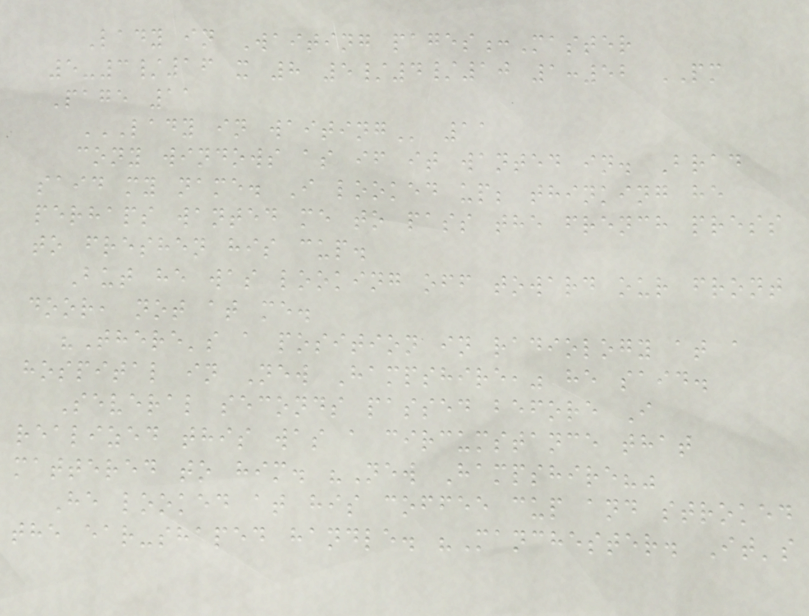Lady in Waiting pages:Master
5-3/16 x 8 5/4/10 1:52 PM
Page 11
LADY IN WAITING 11
cony windows as if it wanted in. Brad
said my name. I looked up; thinking he
perhaps wanted me to pass the french press
to freshen his cup.
But he was looking off toward our front
door, not at me.
"There's a position in radiology at a
hospital in New Hampshire," he said.
Several seconds passed before I
realized this was a circumstance that
mattered to him. "New Hampshire?"
He looked at his coffee cup and stroked
the ear-shaped handle. "Manchester. It's
